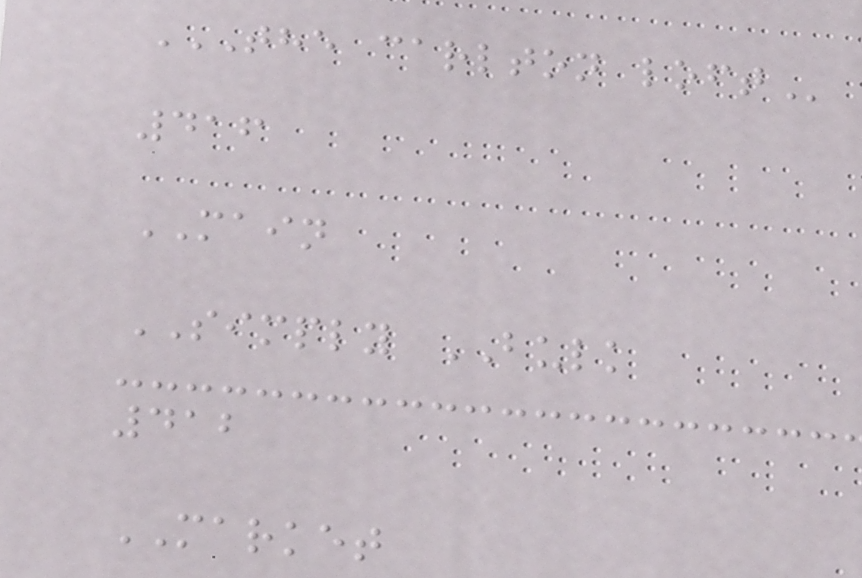THE CARLTON LOFT
416
MAIN
SIMPLY BULK
412
MARKET
